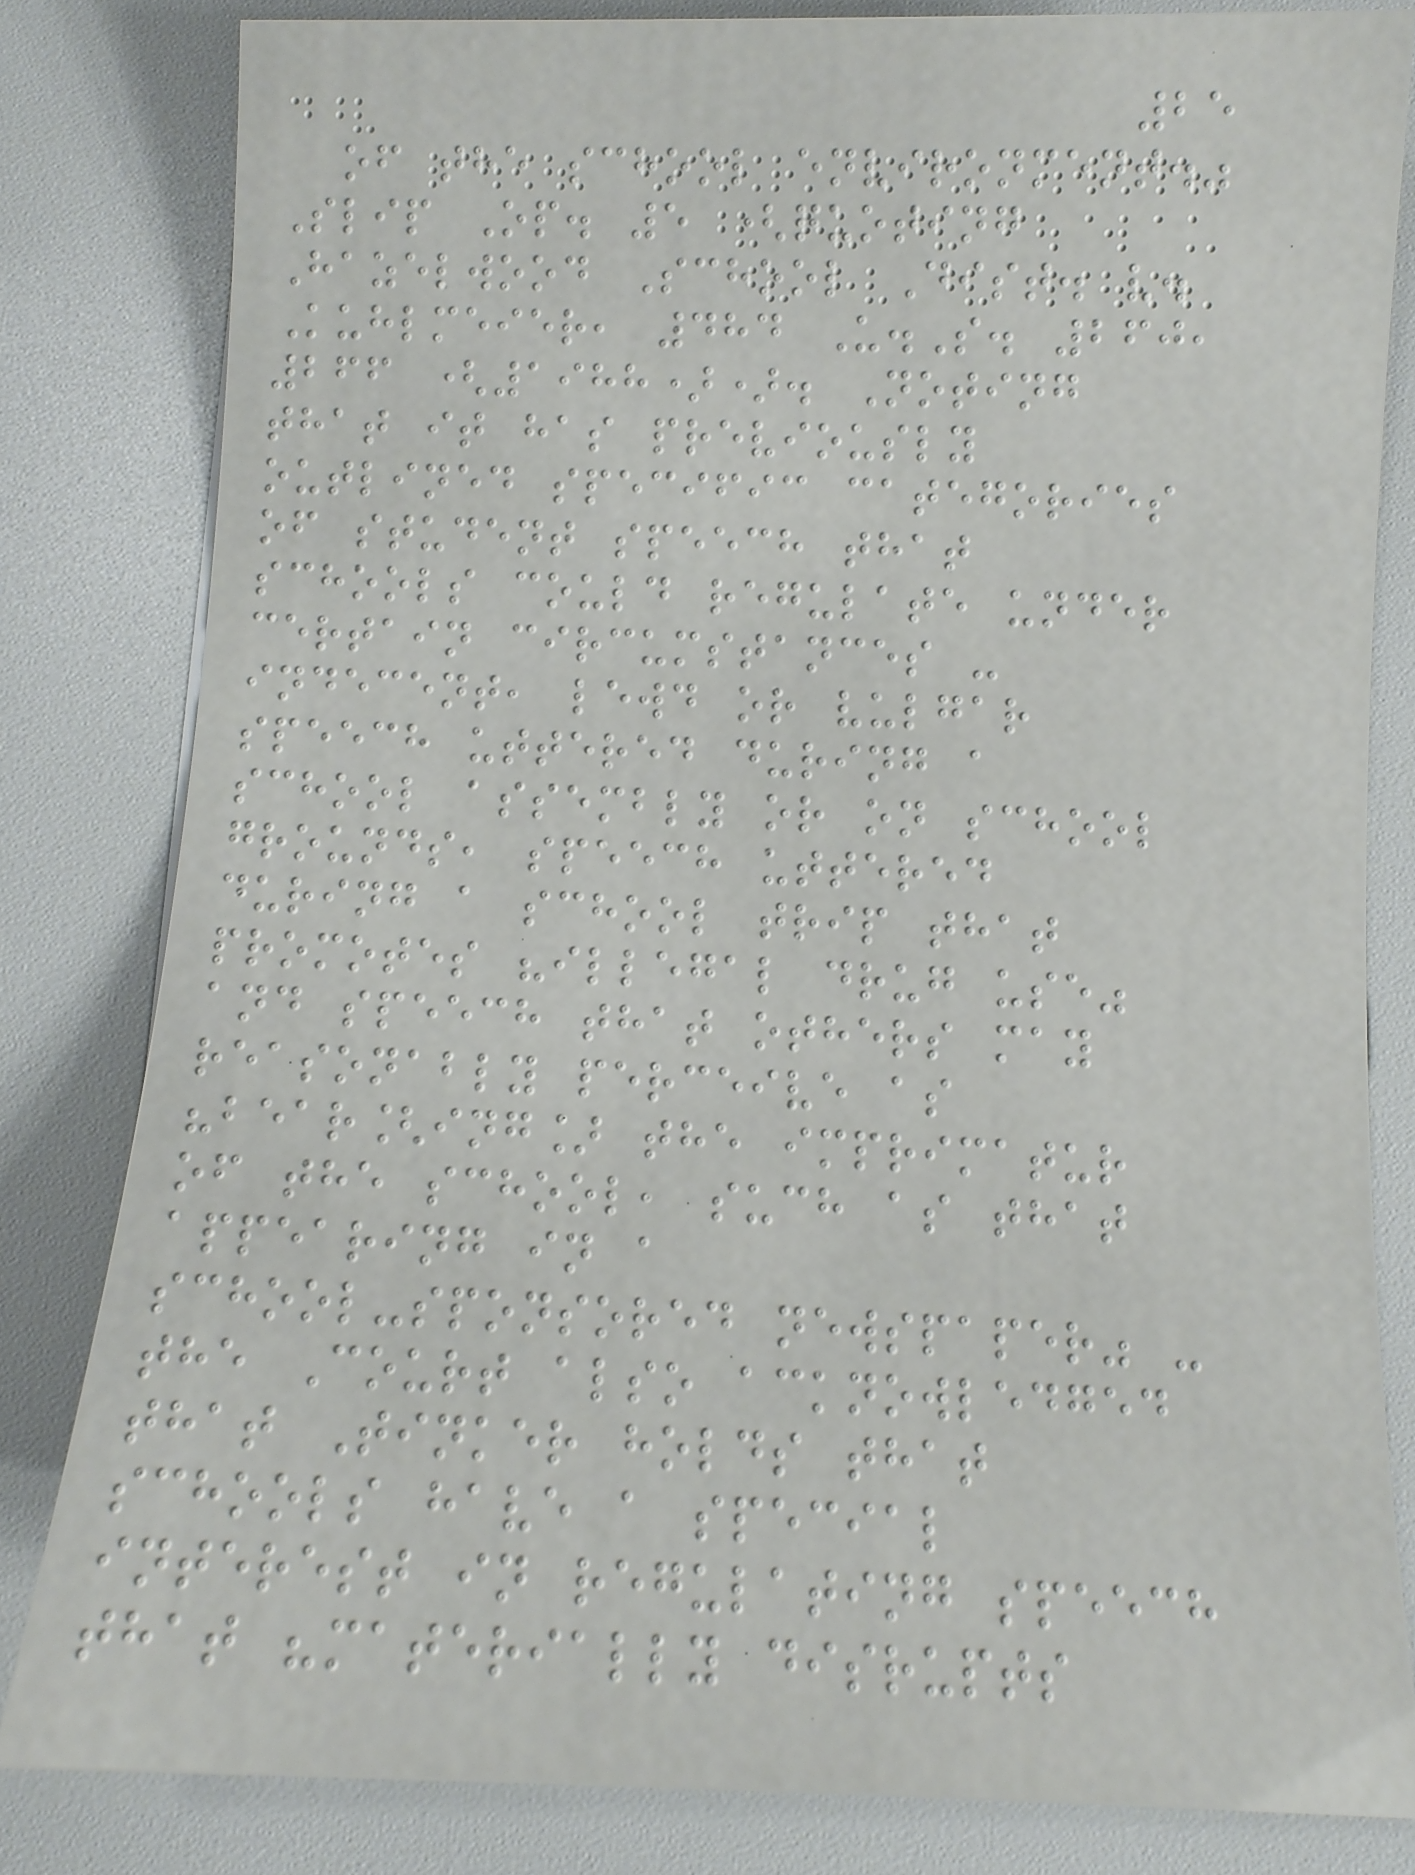25
of the school environment."
Slip Op. 5 (quoting
Hazelwood School Dist. v.
Kuhlmeier, 484 U.S. 260,
266 (1988)). Noting
that it has previously
outlined specific categories
of student speech that
schools could regulate under
certain circumstances -
indecent, lewd or vulgar
speech uttered during a
school assembly or on school
grounds, speech uttered
during a school trip that
promotes "illegal drug use"
and speech that others may
reasonably perceive as
"bear[ing] the imprimatur
of the school, such as that
appearing in a
school-sponsored newspaper" -
the Court also acknowledged
that Tinker holds that
schools have a special
interest in regulating speech
that "materially disrupts
